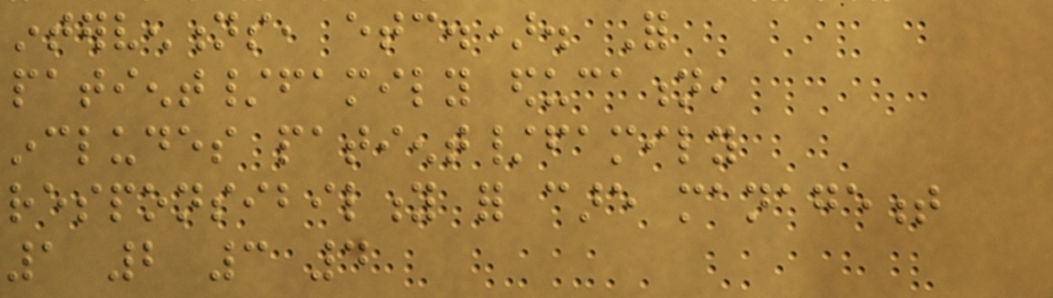interventions, etc.). For
patient/family education,
includes patient/family
responsibility for care management
1 2 3 4
